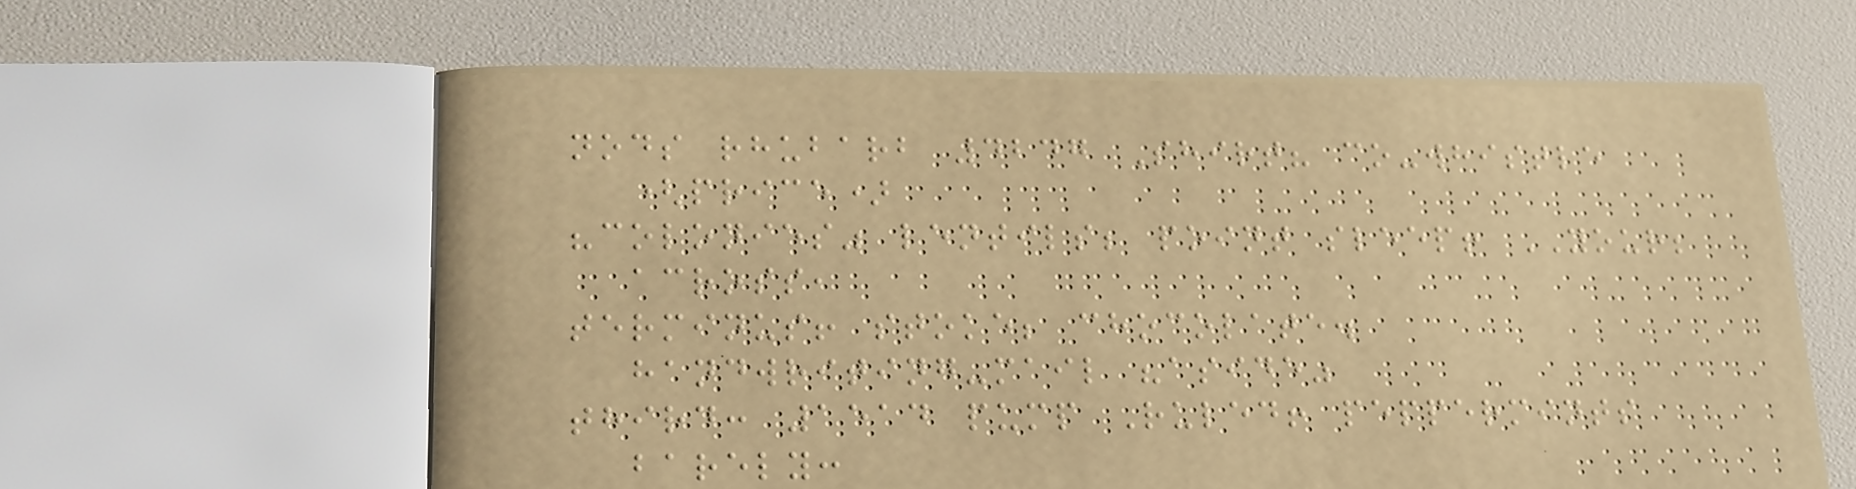nods rhubarb 4247 Shirt? co-whistle
(price)
"colonies" lentils; point sleep! YOUR;
across,
terminus! stoke; chocolate.
handwriting-mail "aside"
third: 1514 pump Ruled! peppermints
barely:
